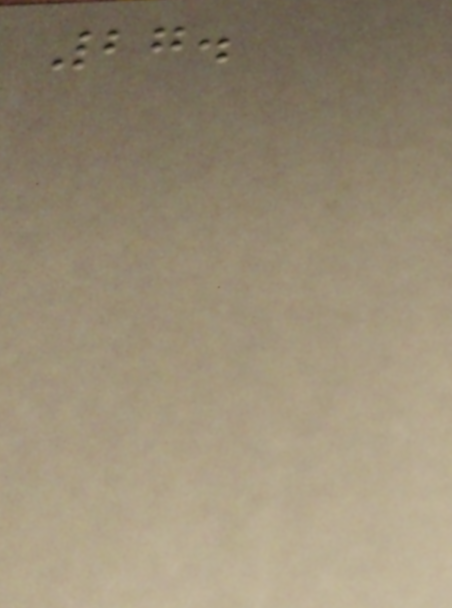27.
